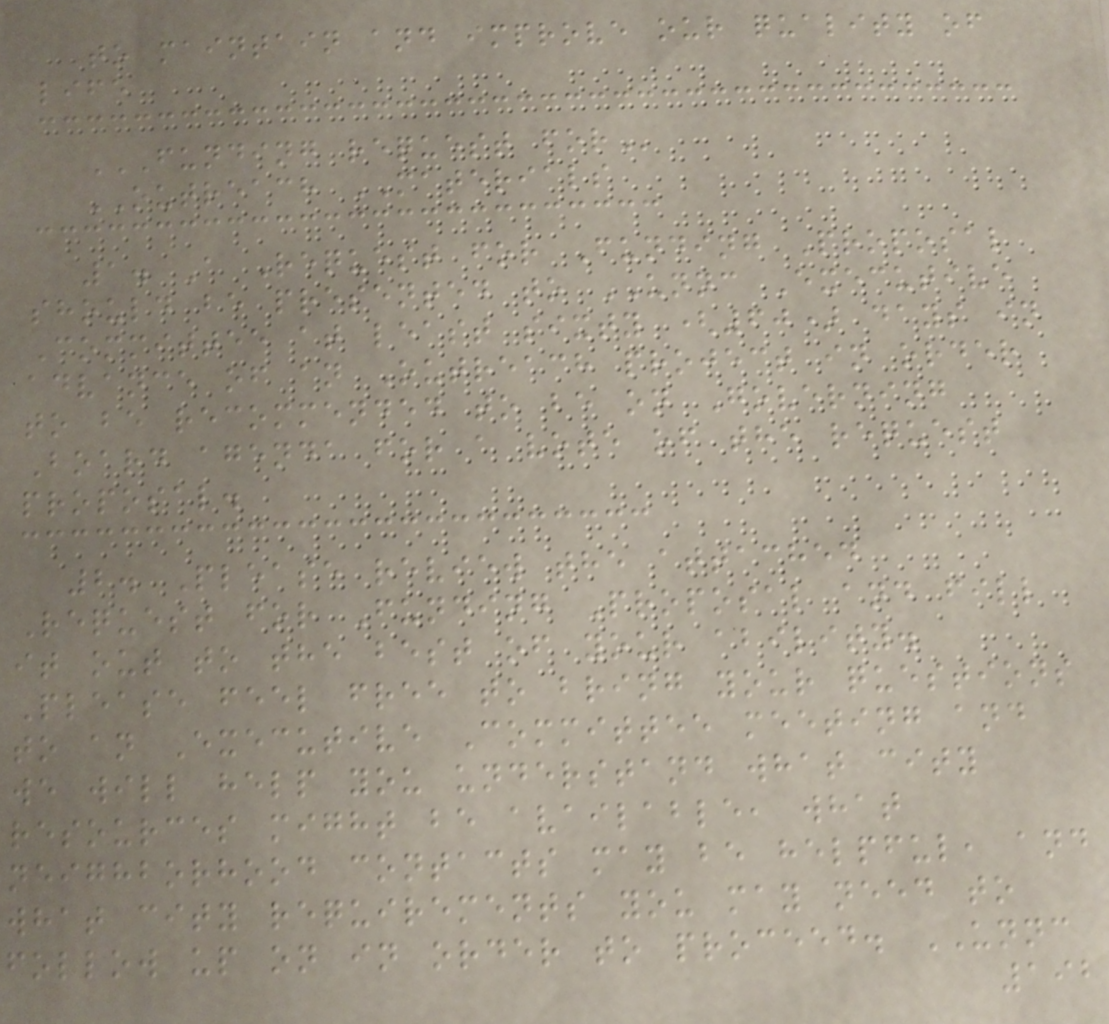to maintain and improve our quality of
life
FUNDING REQUEST FOR
OUTREACH MATERIALS
1. A Request for Funding Proposal
should be presented to UNNC Executive
Committee at least sixty (60) days in
advance of an Outreach project in order
to be recommended to be on Governing
Board agenda for a vote of the request
proposal.
2. Please review the attached
Request for Funding Proposal and fill
it out to the best of your ability.
Please feel free to bring your questions
to an Executive Committee meeting and
we will help you understand what city
resources might be available, what
neighborhood contacts may be helpful, and
what city requirements you may need to
follow up on in order to proceed. UNNC
192
